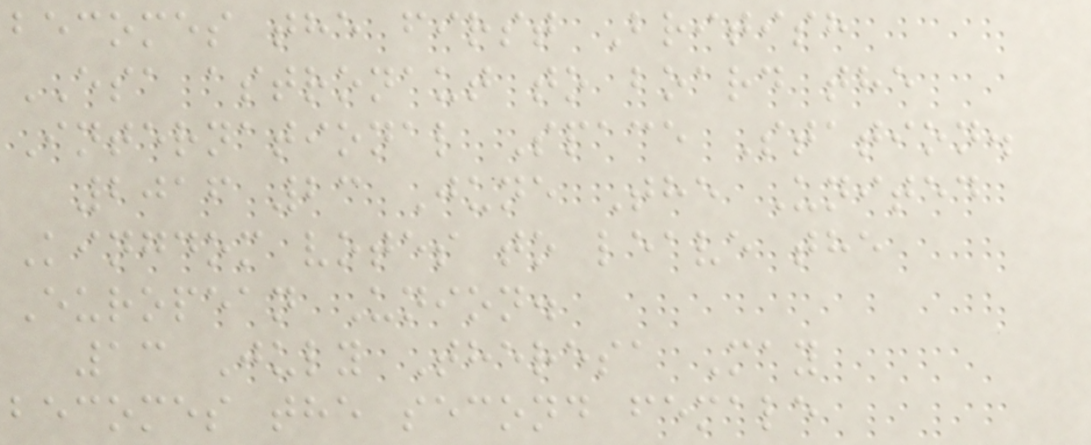becomes the first British
ESA astronaut to board the
International Space Station.
2016 23 June The United
Kingdom votes to leave the
European Union.
13 July Theresa May
becomes the second female
